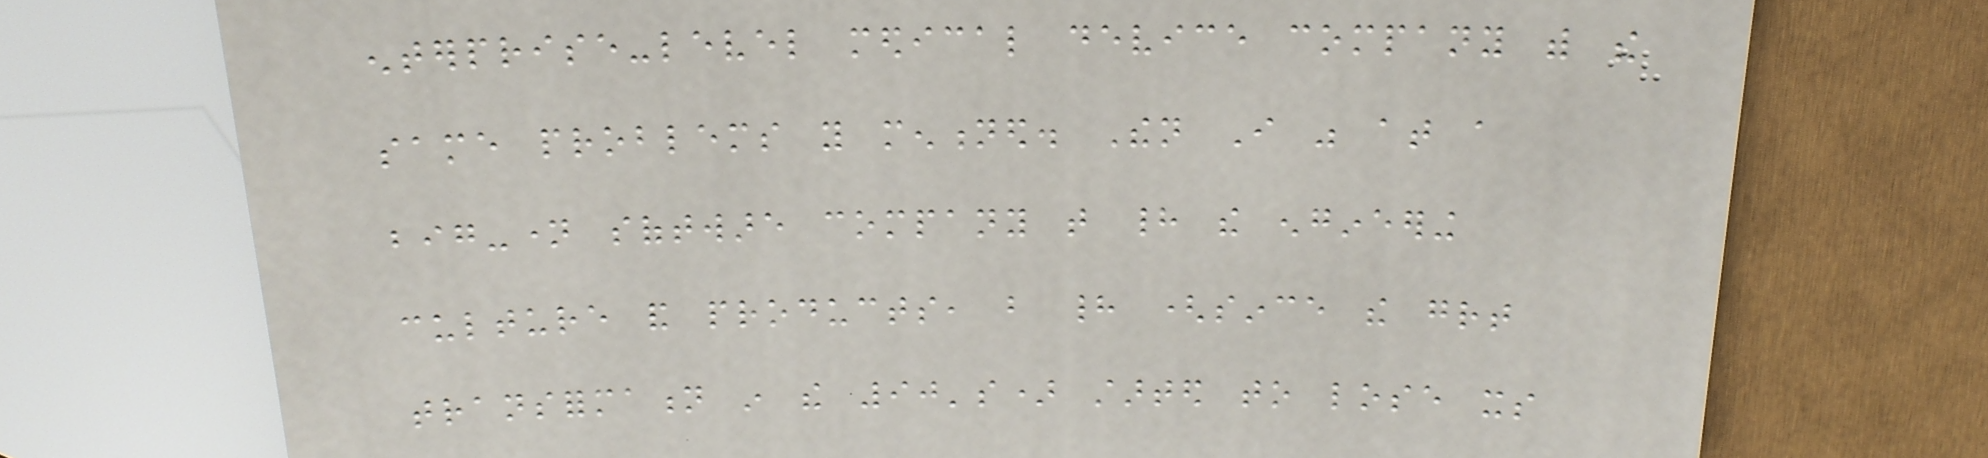enterprise-level medical device company with the
same problems you mentioned. Then I was at a
big-name software company that had the engineering
culture and products, but had (since the great
transformation in the 90's) started to lose its
